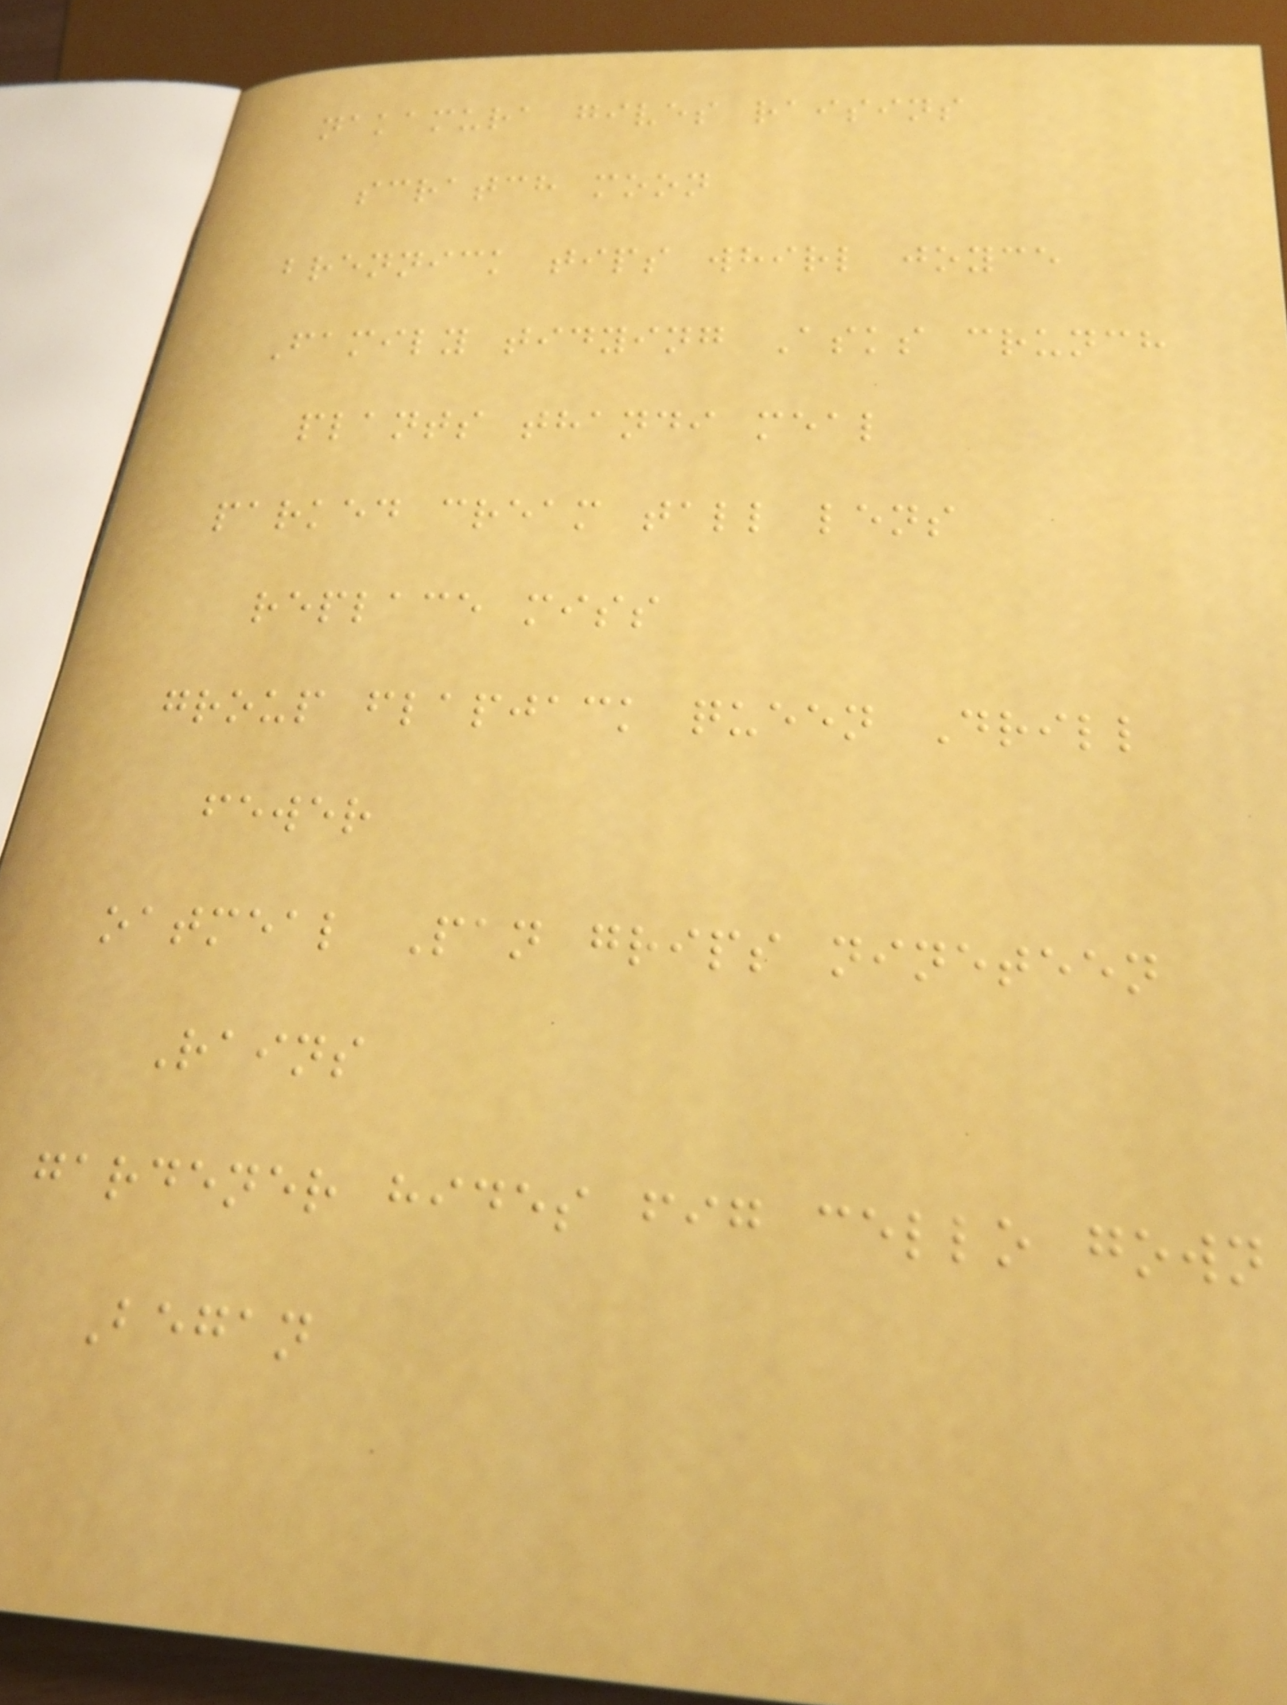nakamura gives raisins
scratch moon
brennick tips whirl joyce
Family tidying Asks crunch
plants thandi meal
parked cream tall lens
replace miss
group flapjack queen Drill
fewer
oatmeal Pan grips nineteen
Rains
gardener hides fig cello gown
Began
